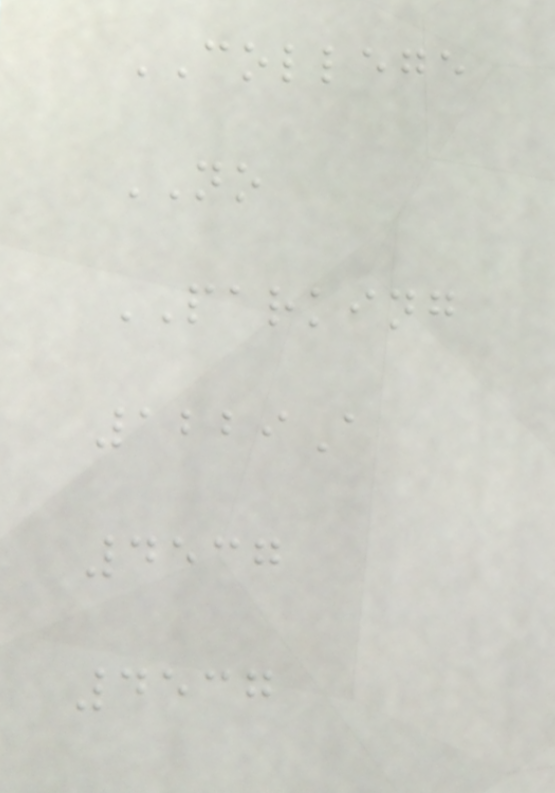COLLEGE
NO
PARKING
1229A
4537
4537
